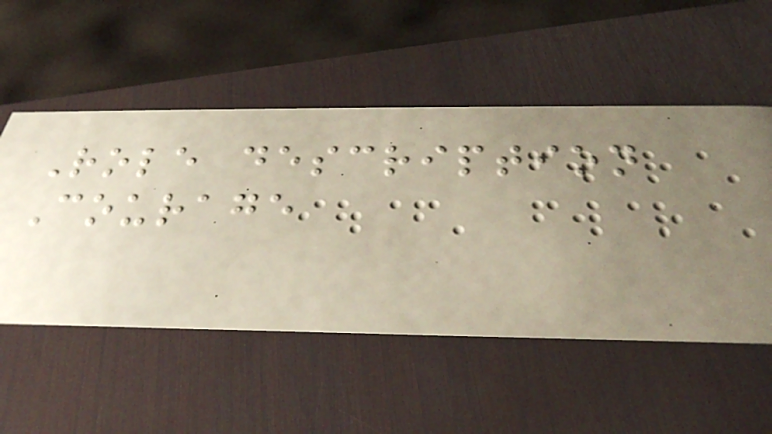Role description
Courage
